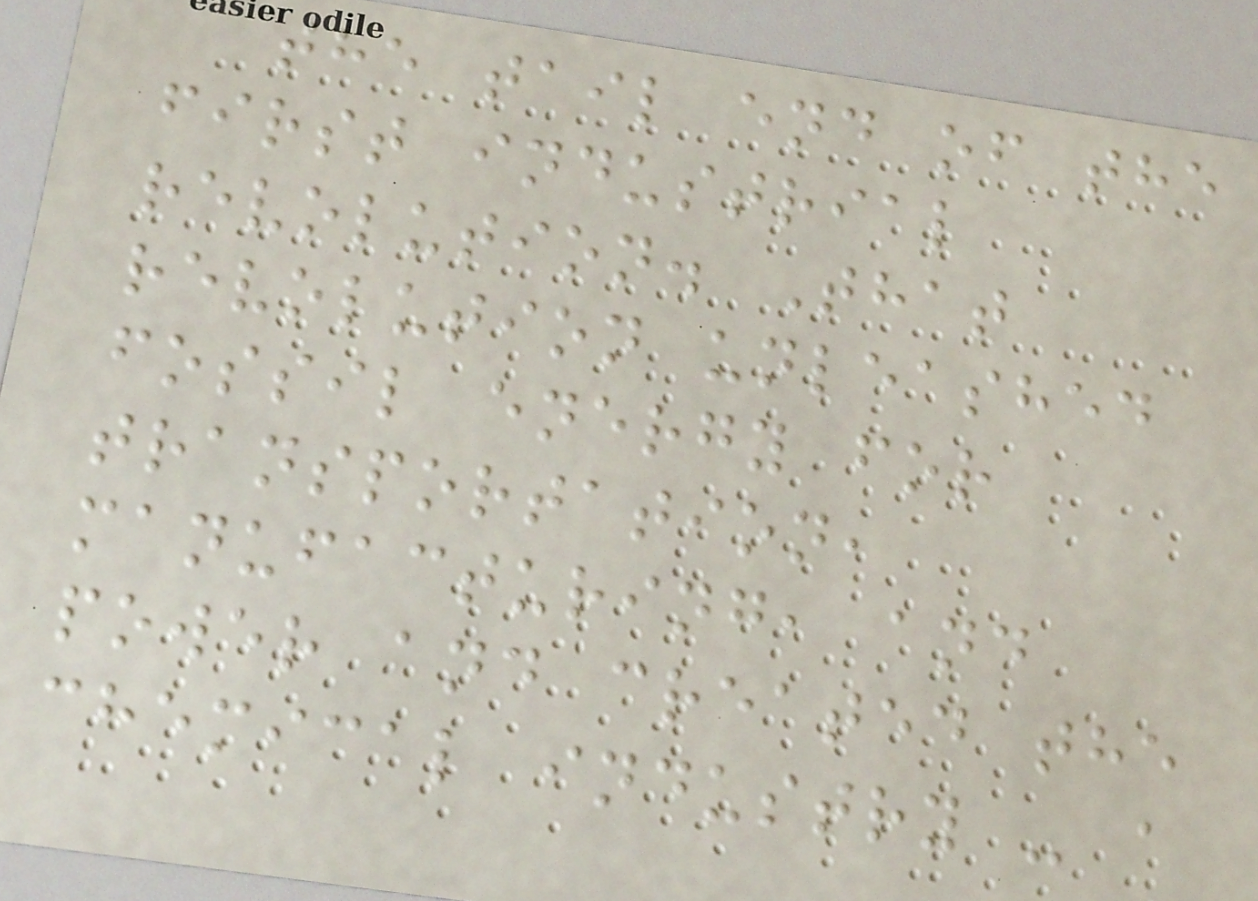the tail end of the
first industrial
revolution. That
revolution unleashed
fossil energy for
transportation,
manufacturing, and
power and created the
chemical industry - a
